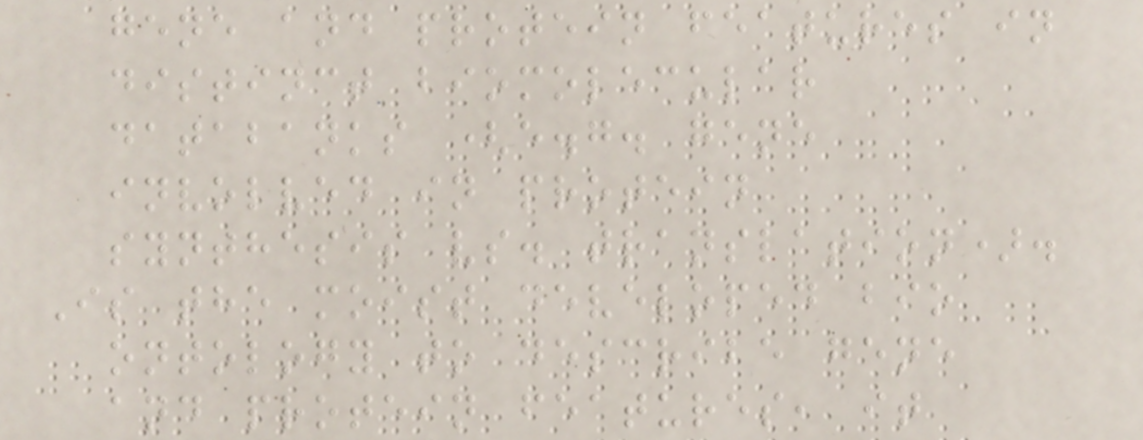gene and protein features in
distinct biomolecular
databanks (e.g. gene
involved in protein
synthesis vs. translation).
Is the moist developed bio
ontology to describe gene
and protein features, it
